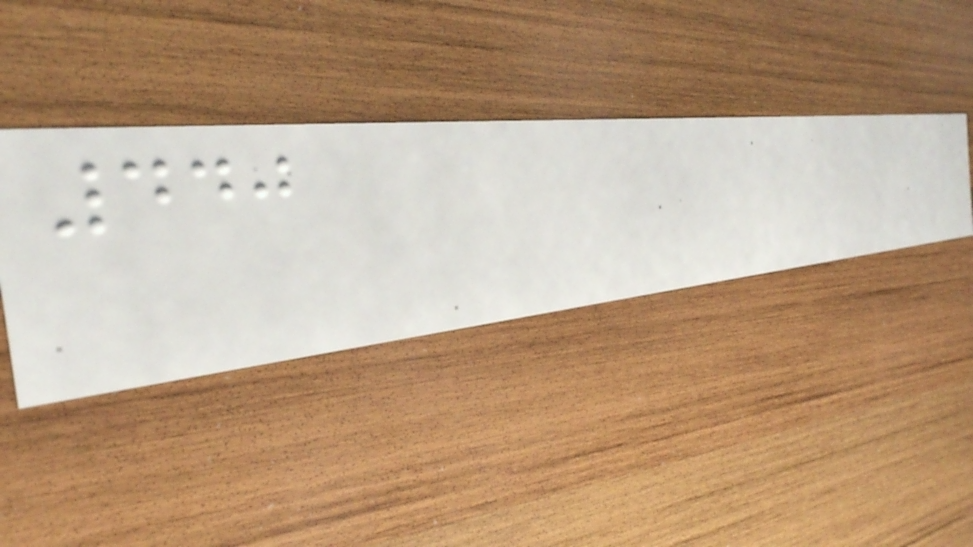440
